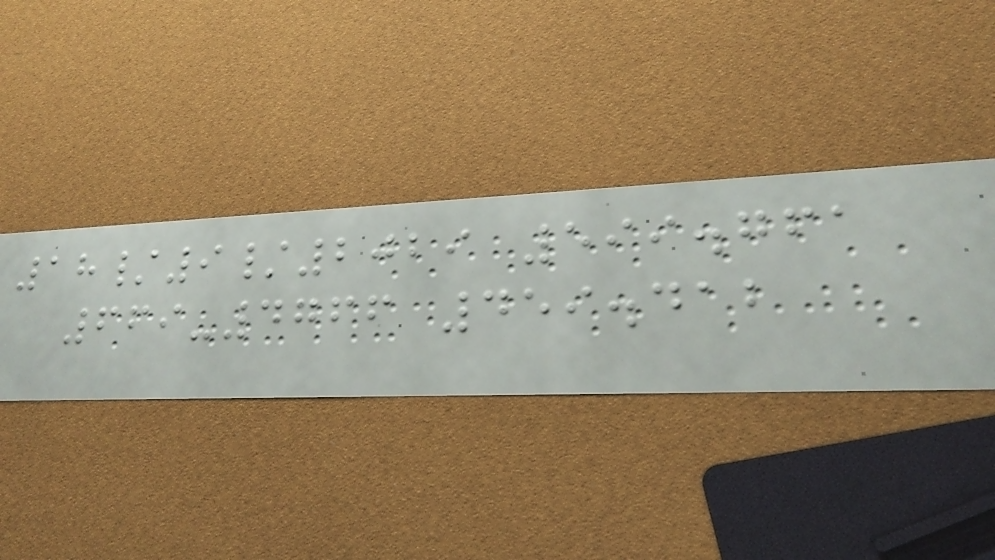18/9/2029 599.761
669-4766 459.412
